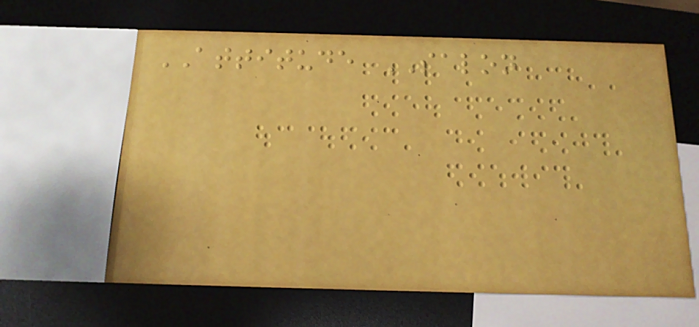ATTITUDE SALON
